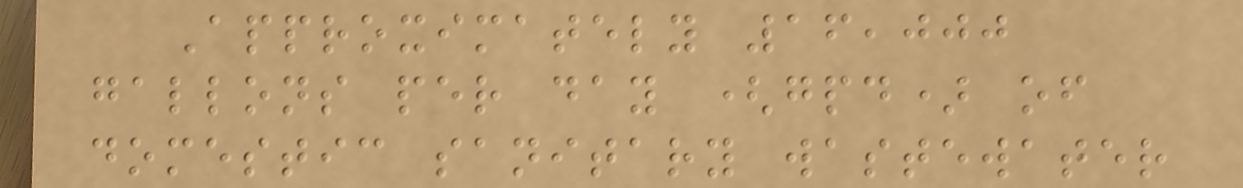Approximately 16,000
gallons per day (gpd) of
domestic sanitary wastewater
